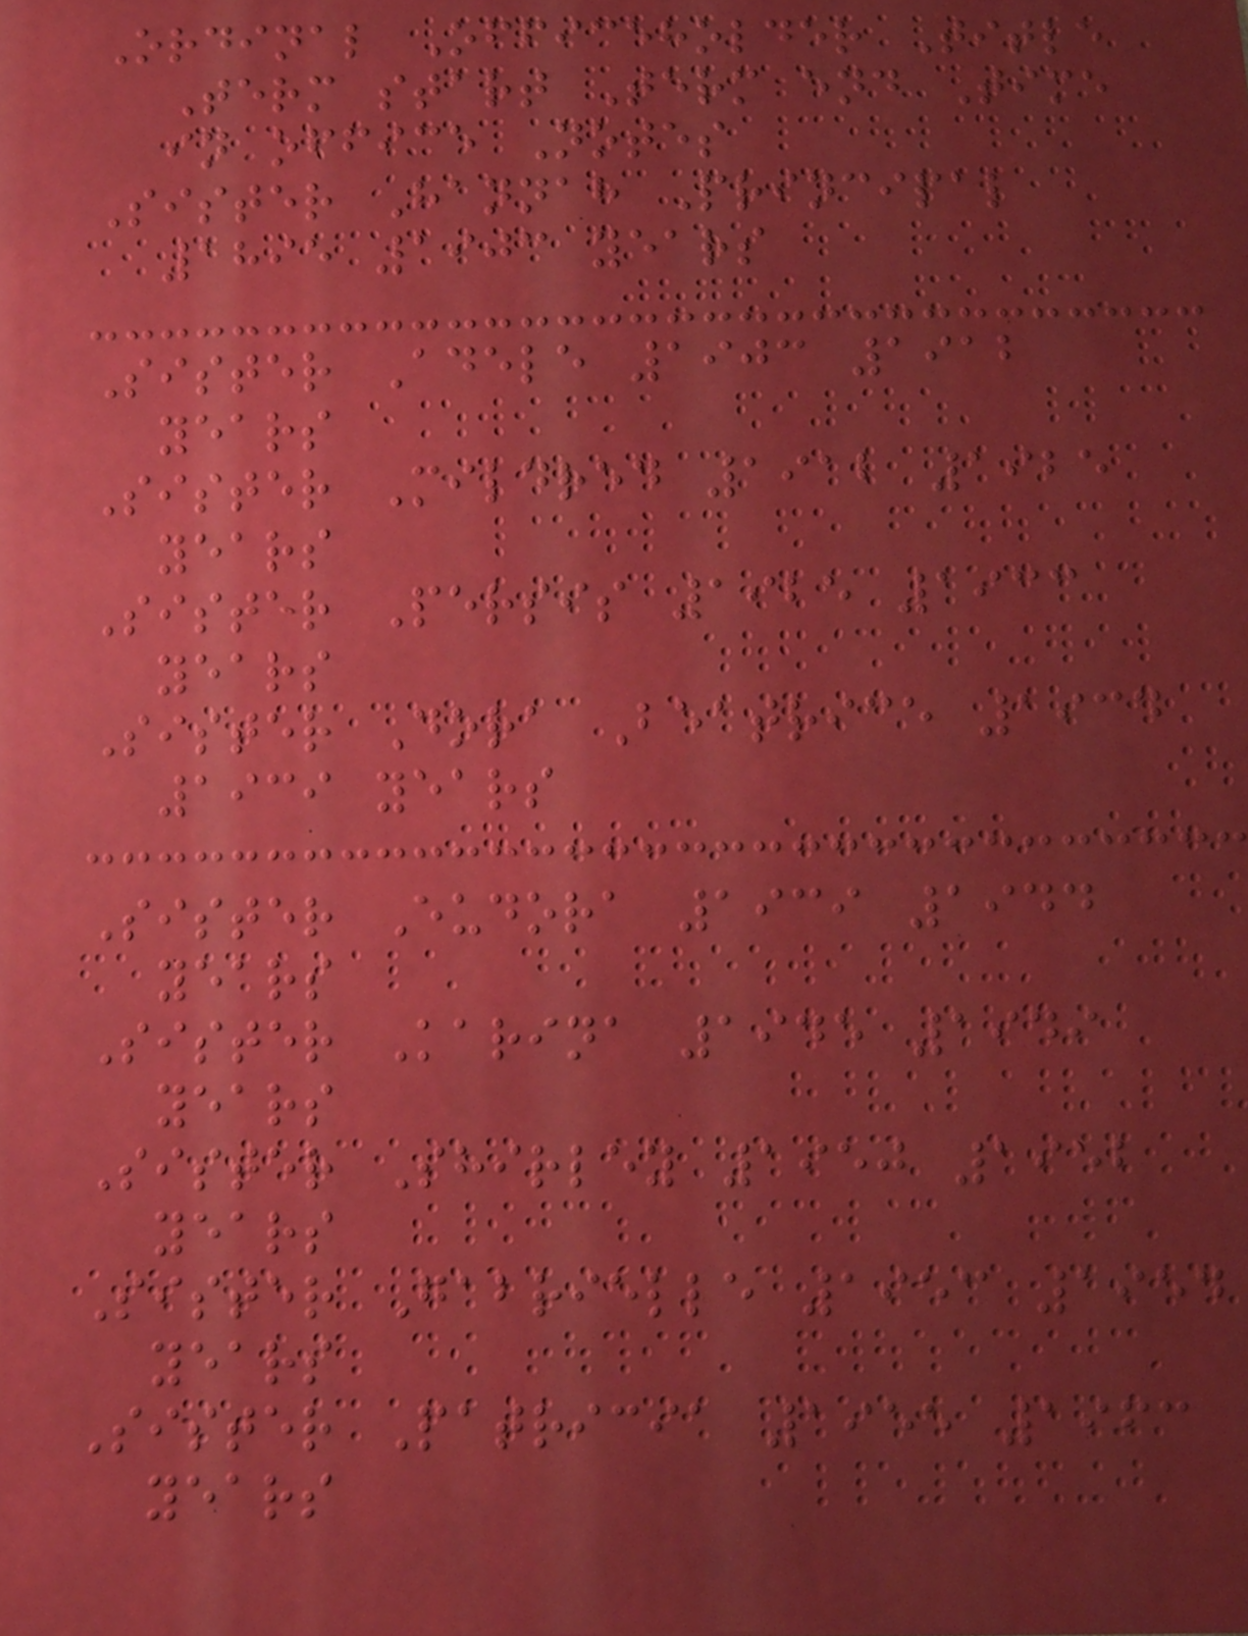Ordinal Officeholder Title
Term start Term end Time
in office Notes
Sister Hannah Principal
1895 1903 years
Sister Adele 1903 1912
years
Sister Mildred 1912 1925
years
Sister Persis 1925 1933
years
Sister Dora Beatrice 1934
1939 years
Sister Eudora 1939 1944
years
Sister Karina 1945 1949
years
Sister Shirley 1950 1952
years
Sister Gabrielle 1953 1954
years
Sister Patricia 1955 1963
years
